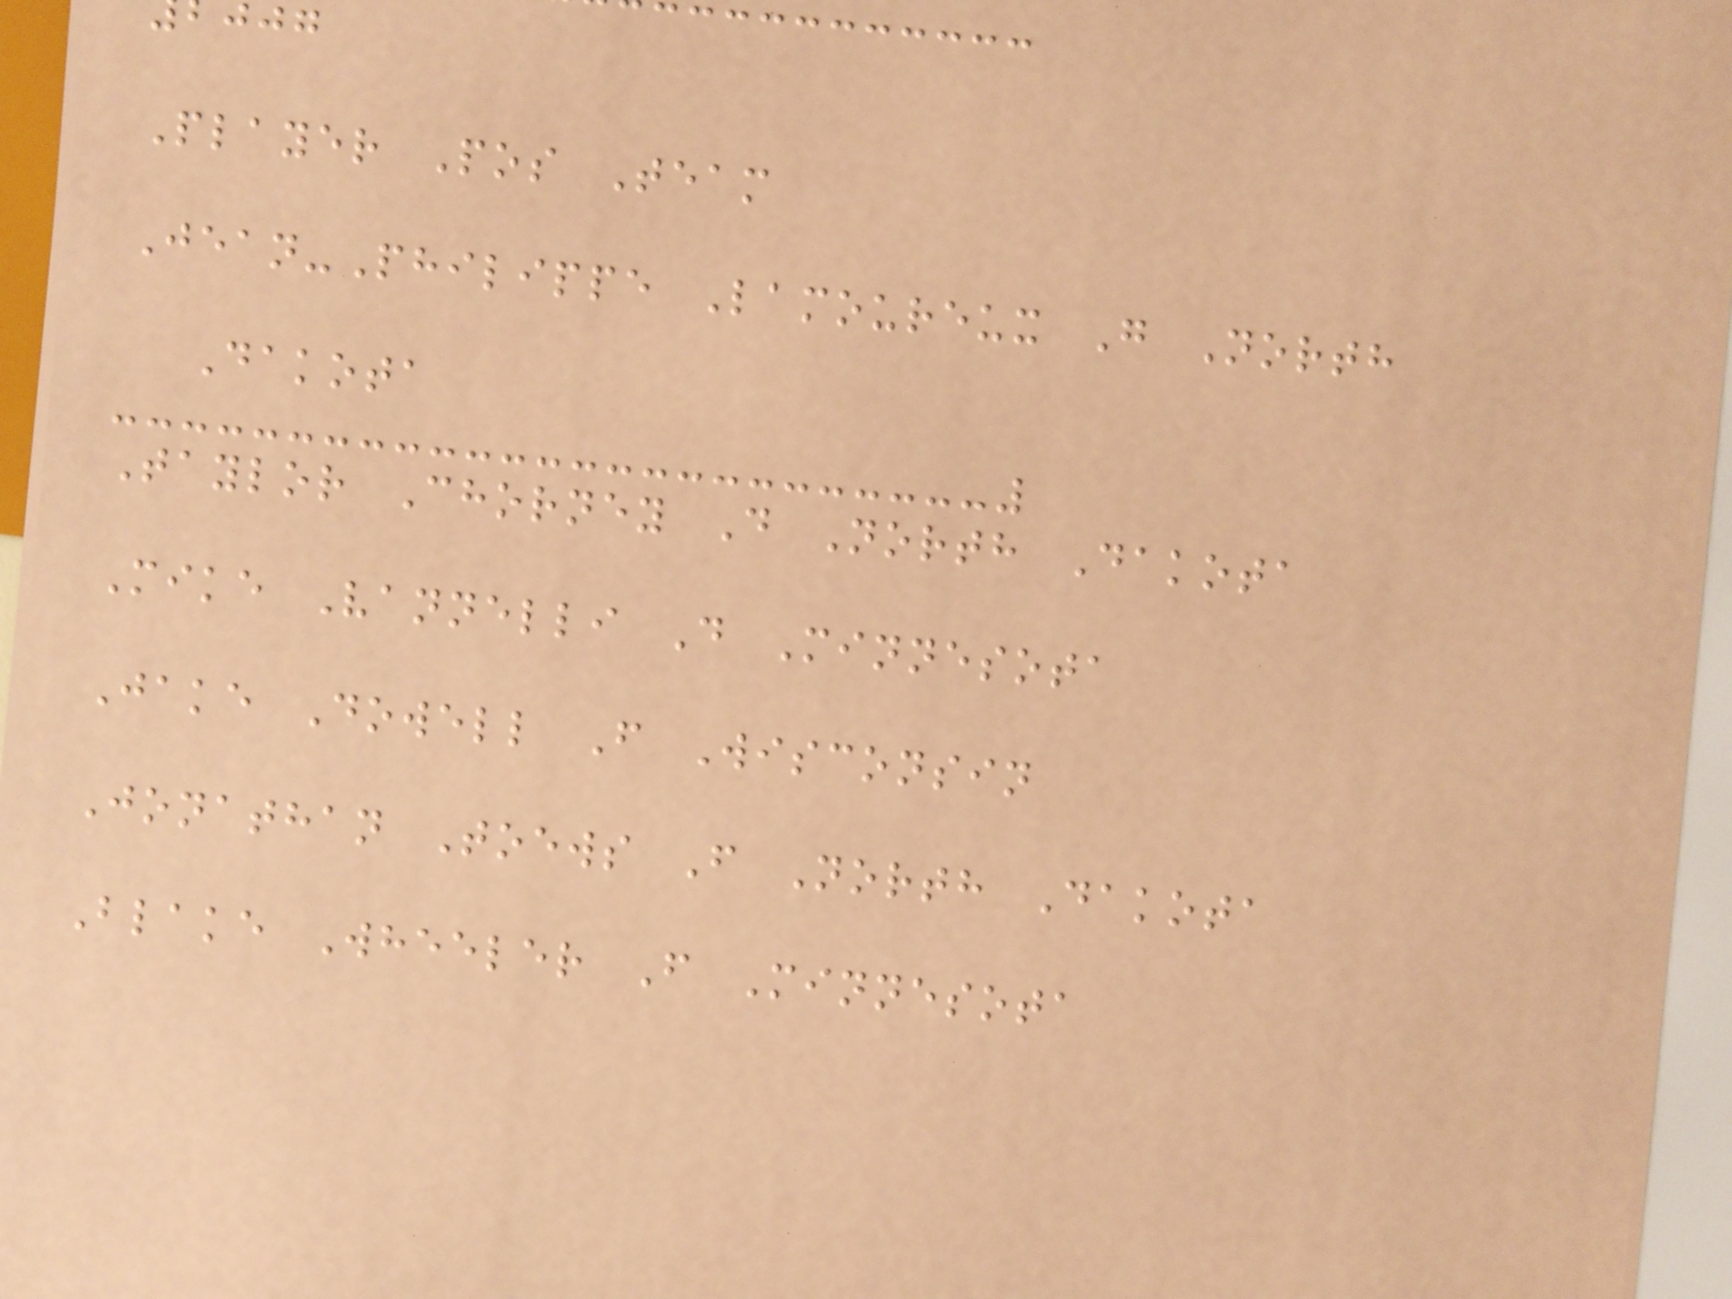Player Pos Team
Jean-Philippe Lamoureux G North
Dakota
Taylor Chorney D North Dakota
Mike Vannelli D Minnesota
Jake Dowell F Wisconsin
Jonathan Toews F North Dakota
Blake Wheeler F Minnesota
